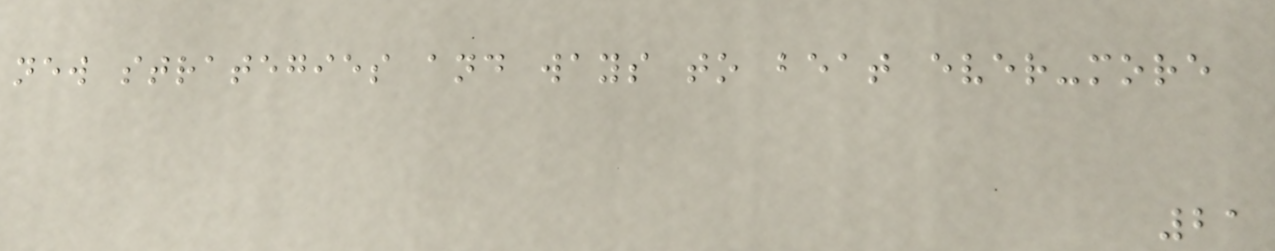new strategies and ways to beat ever-more
21
